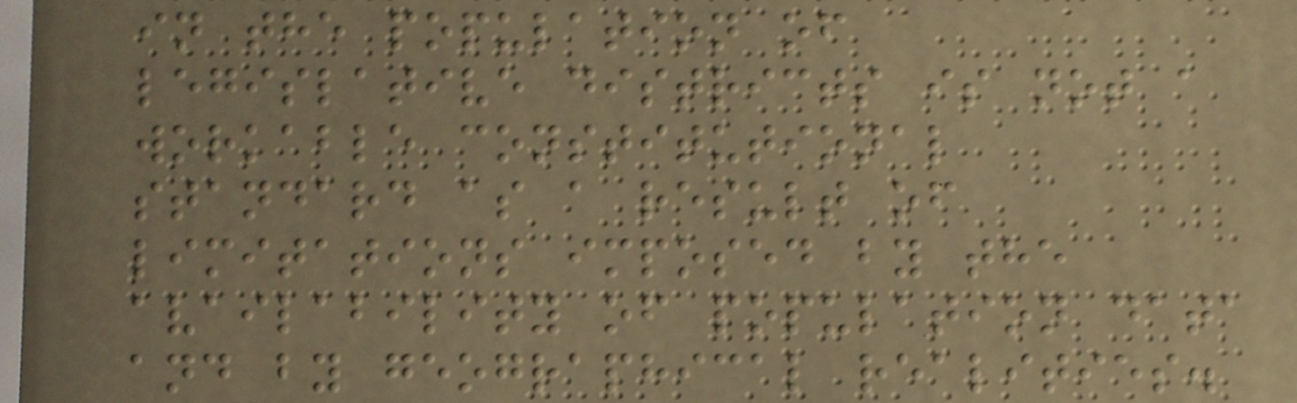in the population of
legislative districts is not a
workable constitutional
standard as a result of
limitations imposed by the
availability of population data
and by geographical realities.
